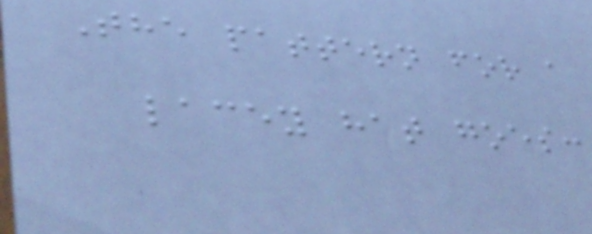The pattern for a
lacey hat goes:
